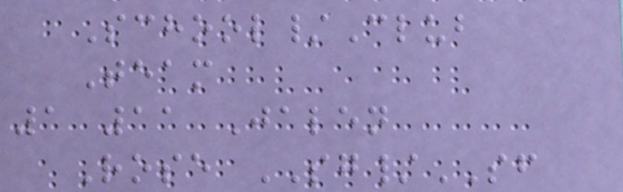School/Club
Team
1 11 Jalen
Rose SG/SF
